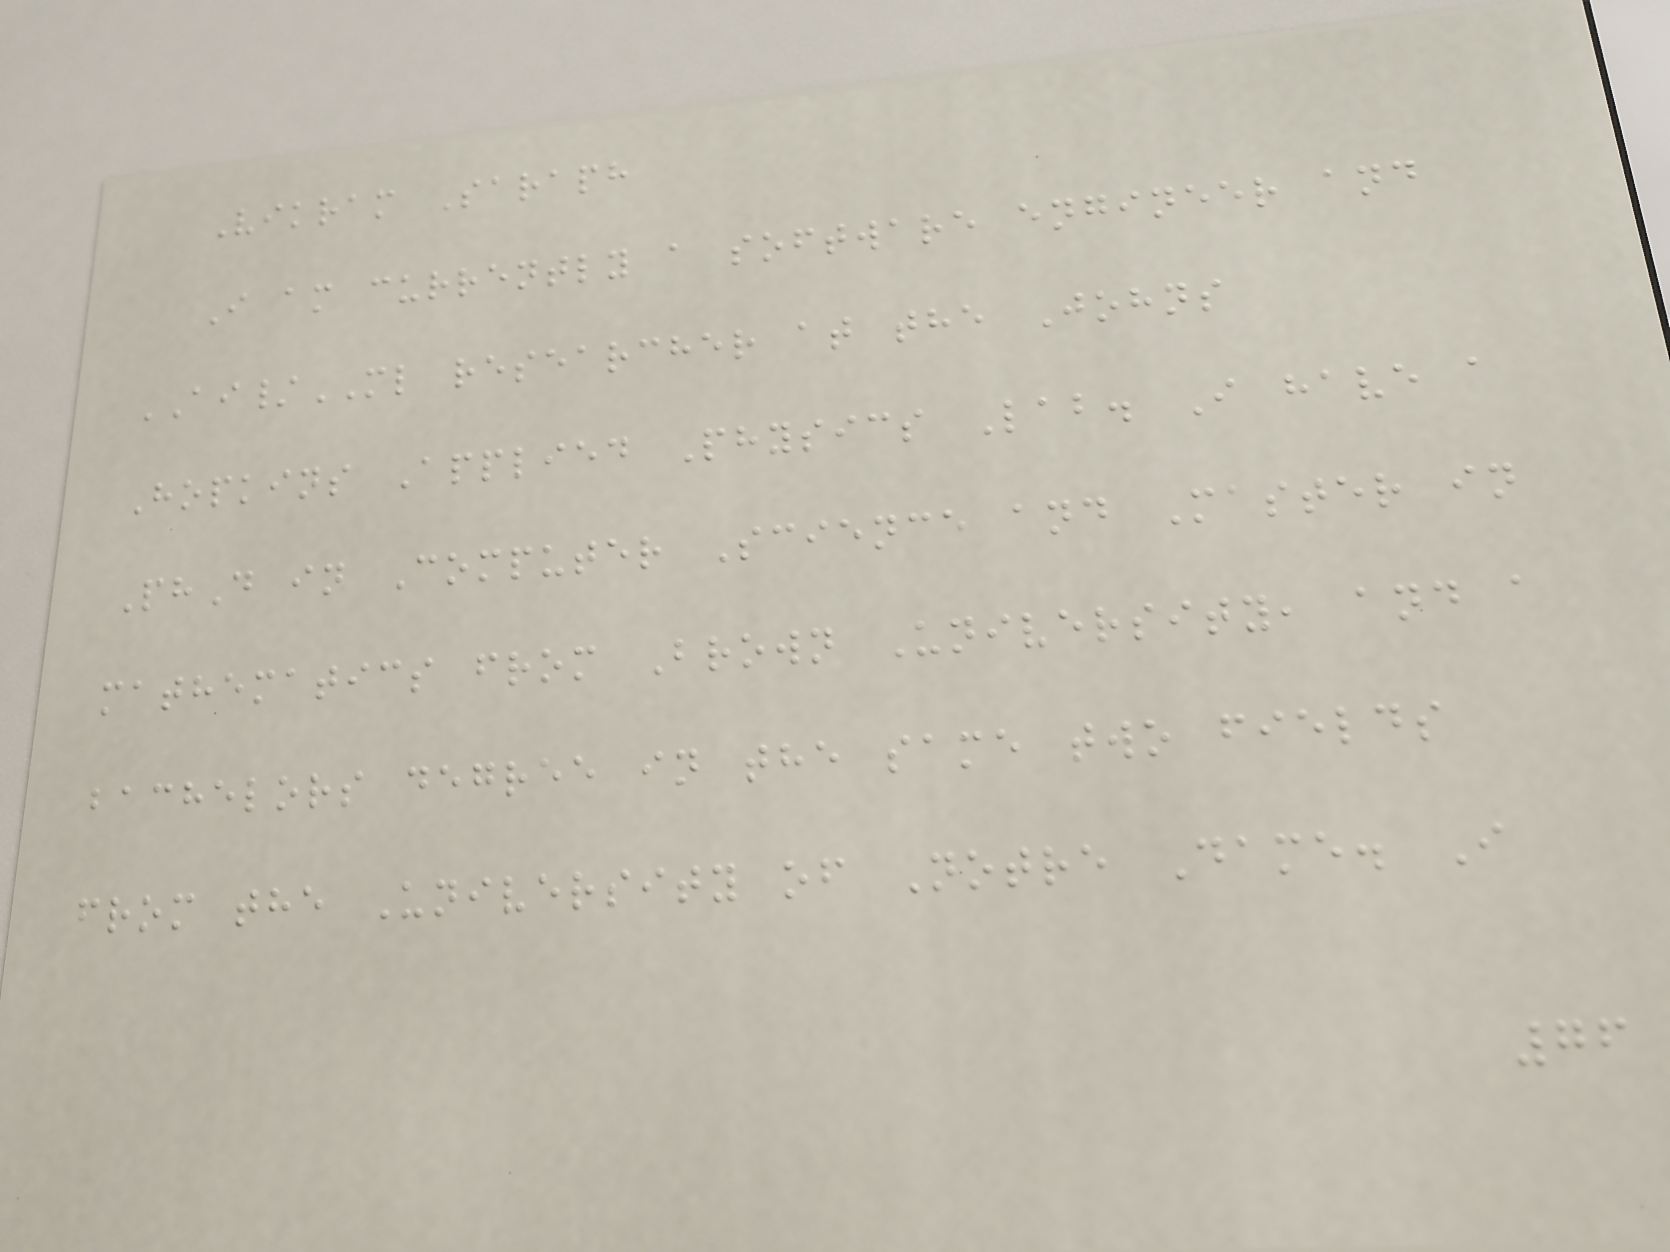Vikram Saraph
I am currently a software engineer and
AI/ML researcher at the Johns
Hopkins Applied Physics Lab. I have a
PhD in Computer Science and Master in
mathematics from Brown University, and a
bachelors degree in the same two fields
from the University of Notre Dame. I
76
